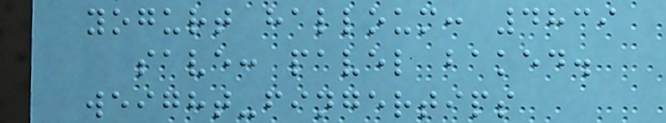yogurt halloum: 4839
save: pavel baked.
weight-fingertips
